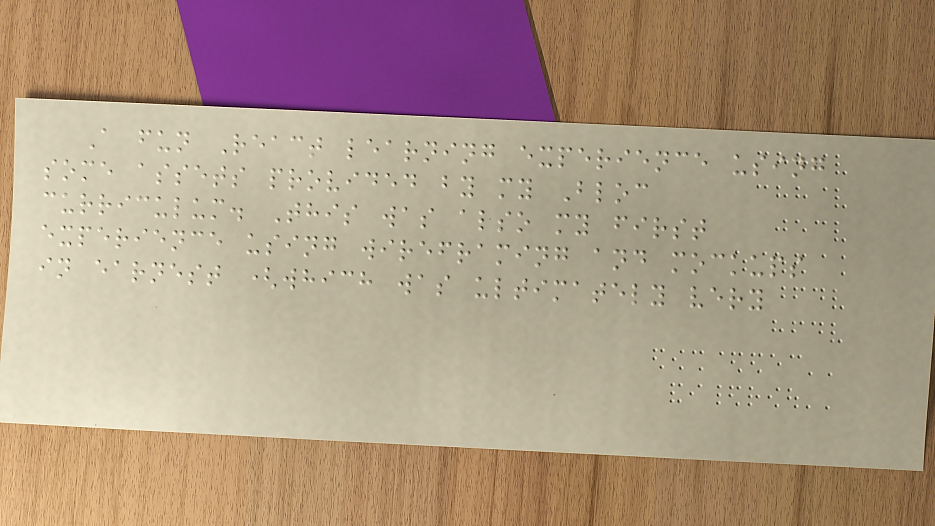A fun React learning experience using
some assets provided by my Bloc
curriculum. This was also my first
experience using wireframing and mockups
in earnest (which was ultimately very
